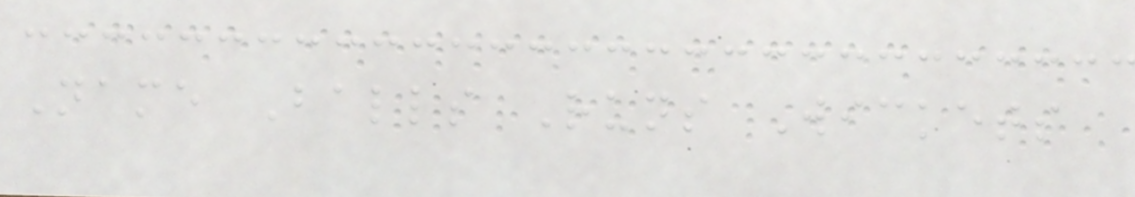Name Balls Runs Wickets
